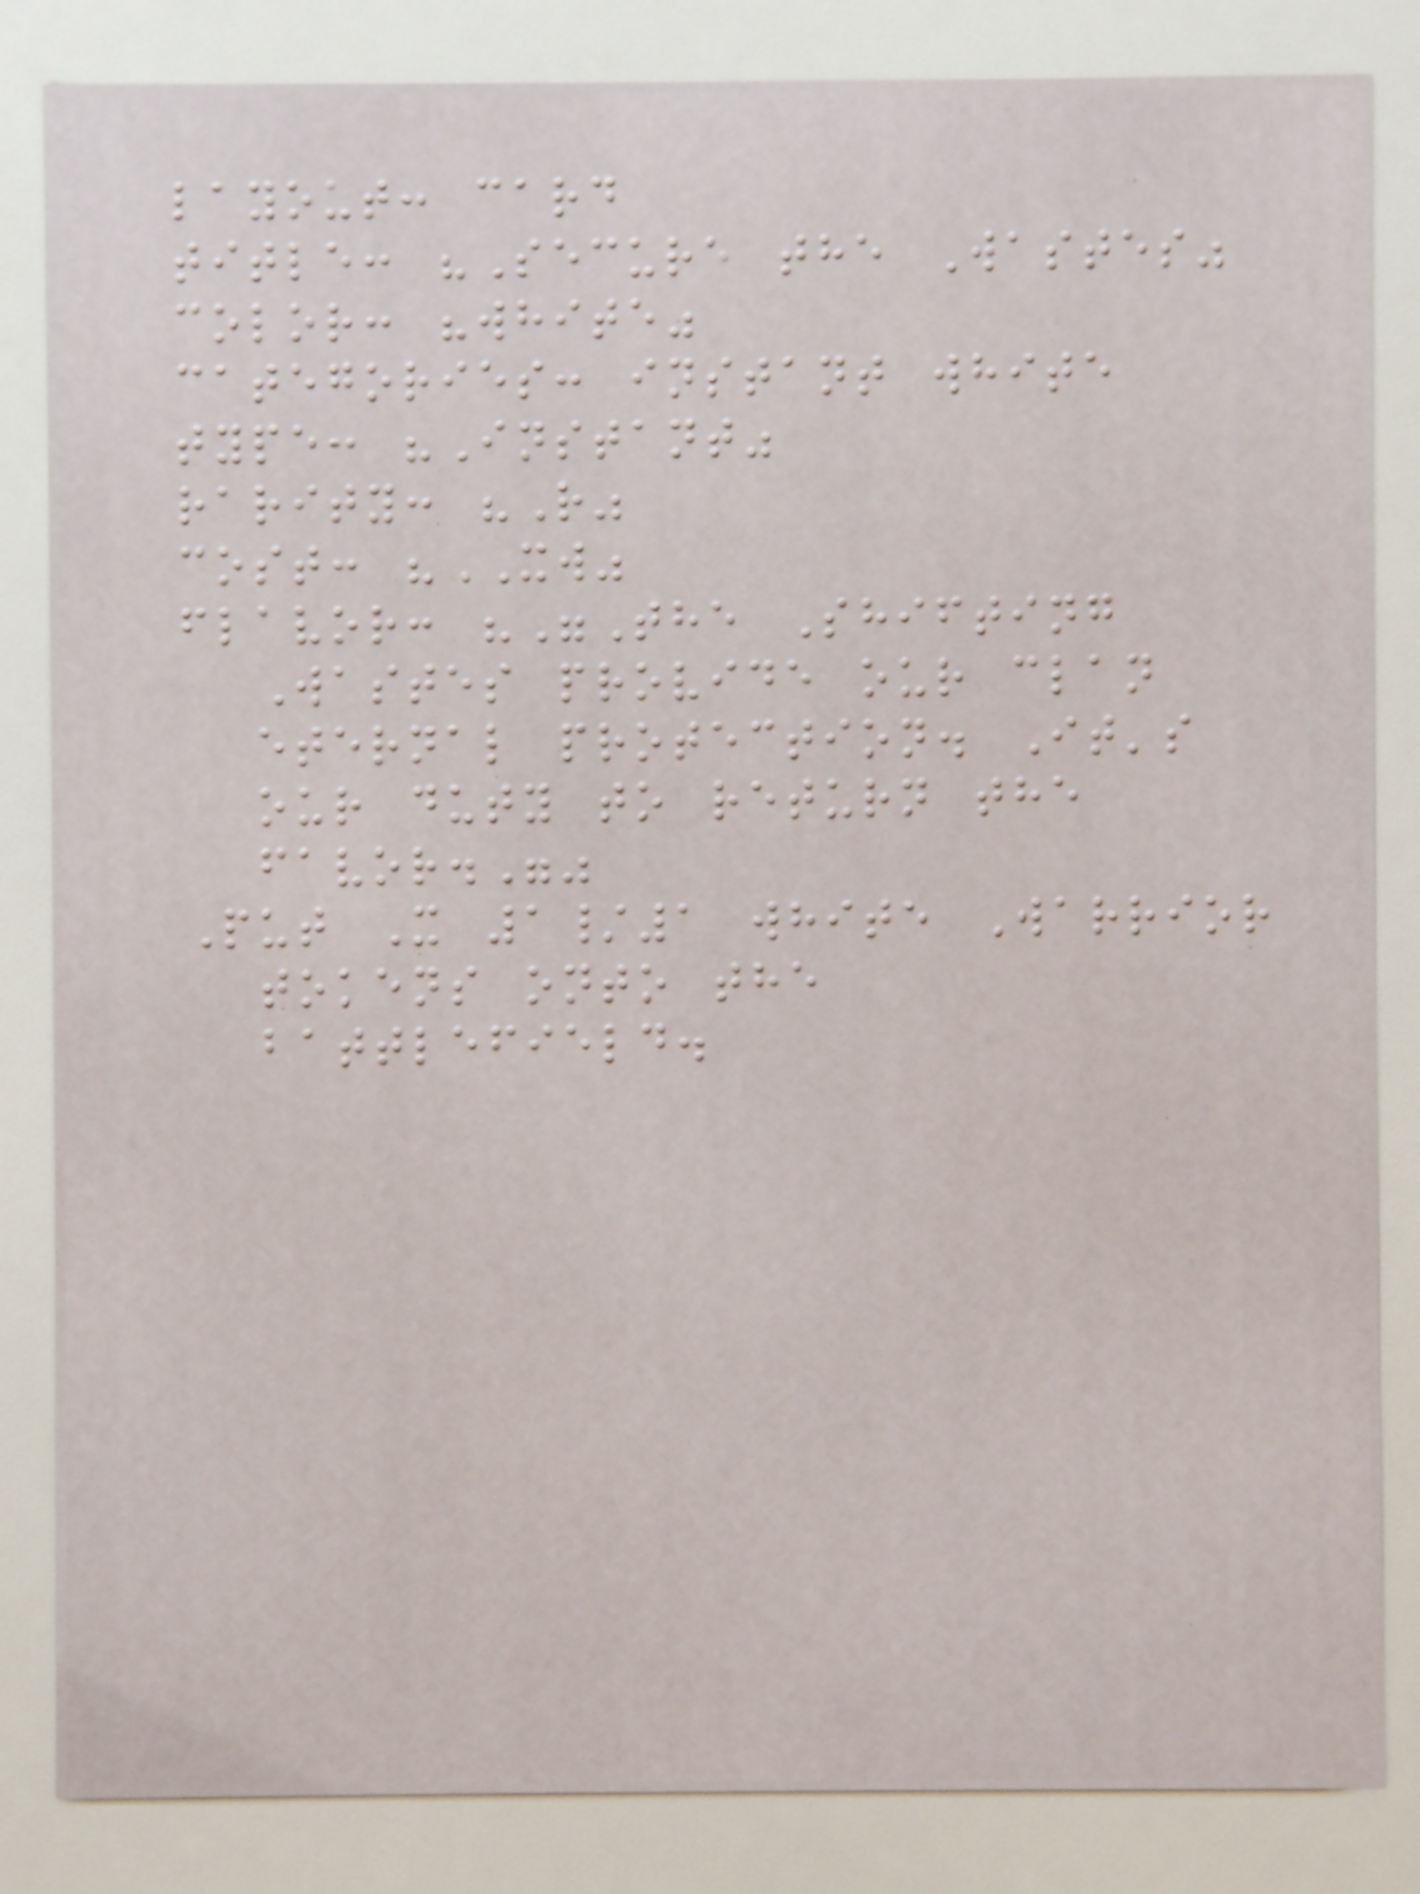layout: card
title: "Secure the Wastes"
color: "white"
categories: instant white
type: "Instant"
rarity: "R"
cost: "XW"
flavor: ""The Shifting
Wastes provide our clan
eternal protection. It's
our duty to return the
favor.""
Put X 1/1 white Warrior
tokens onto the
battlefield.
